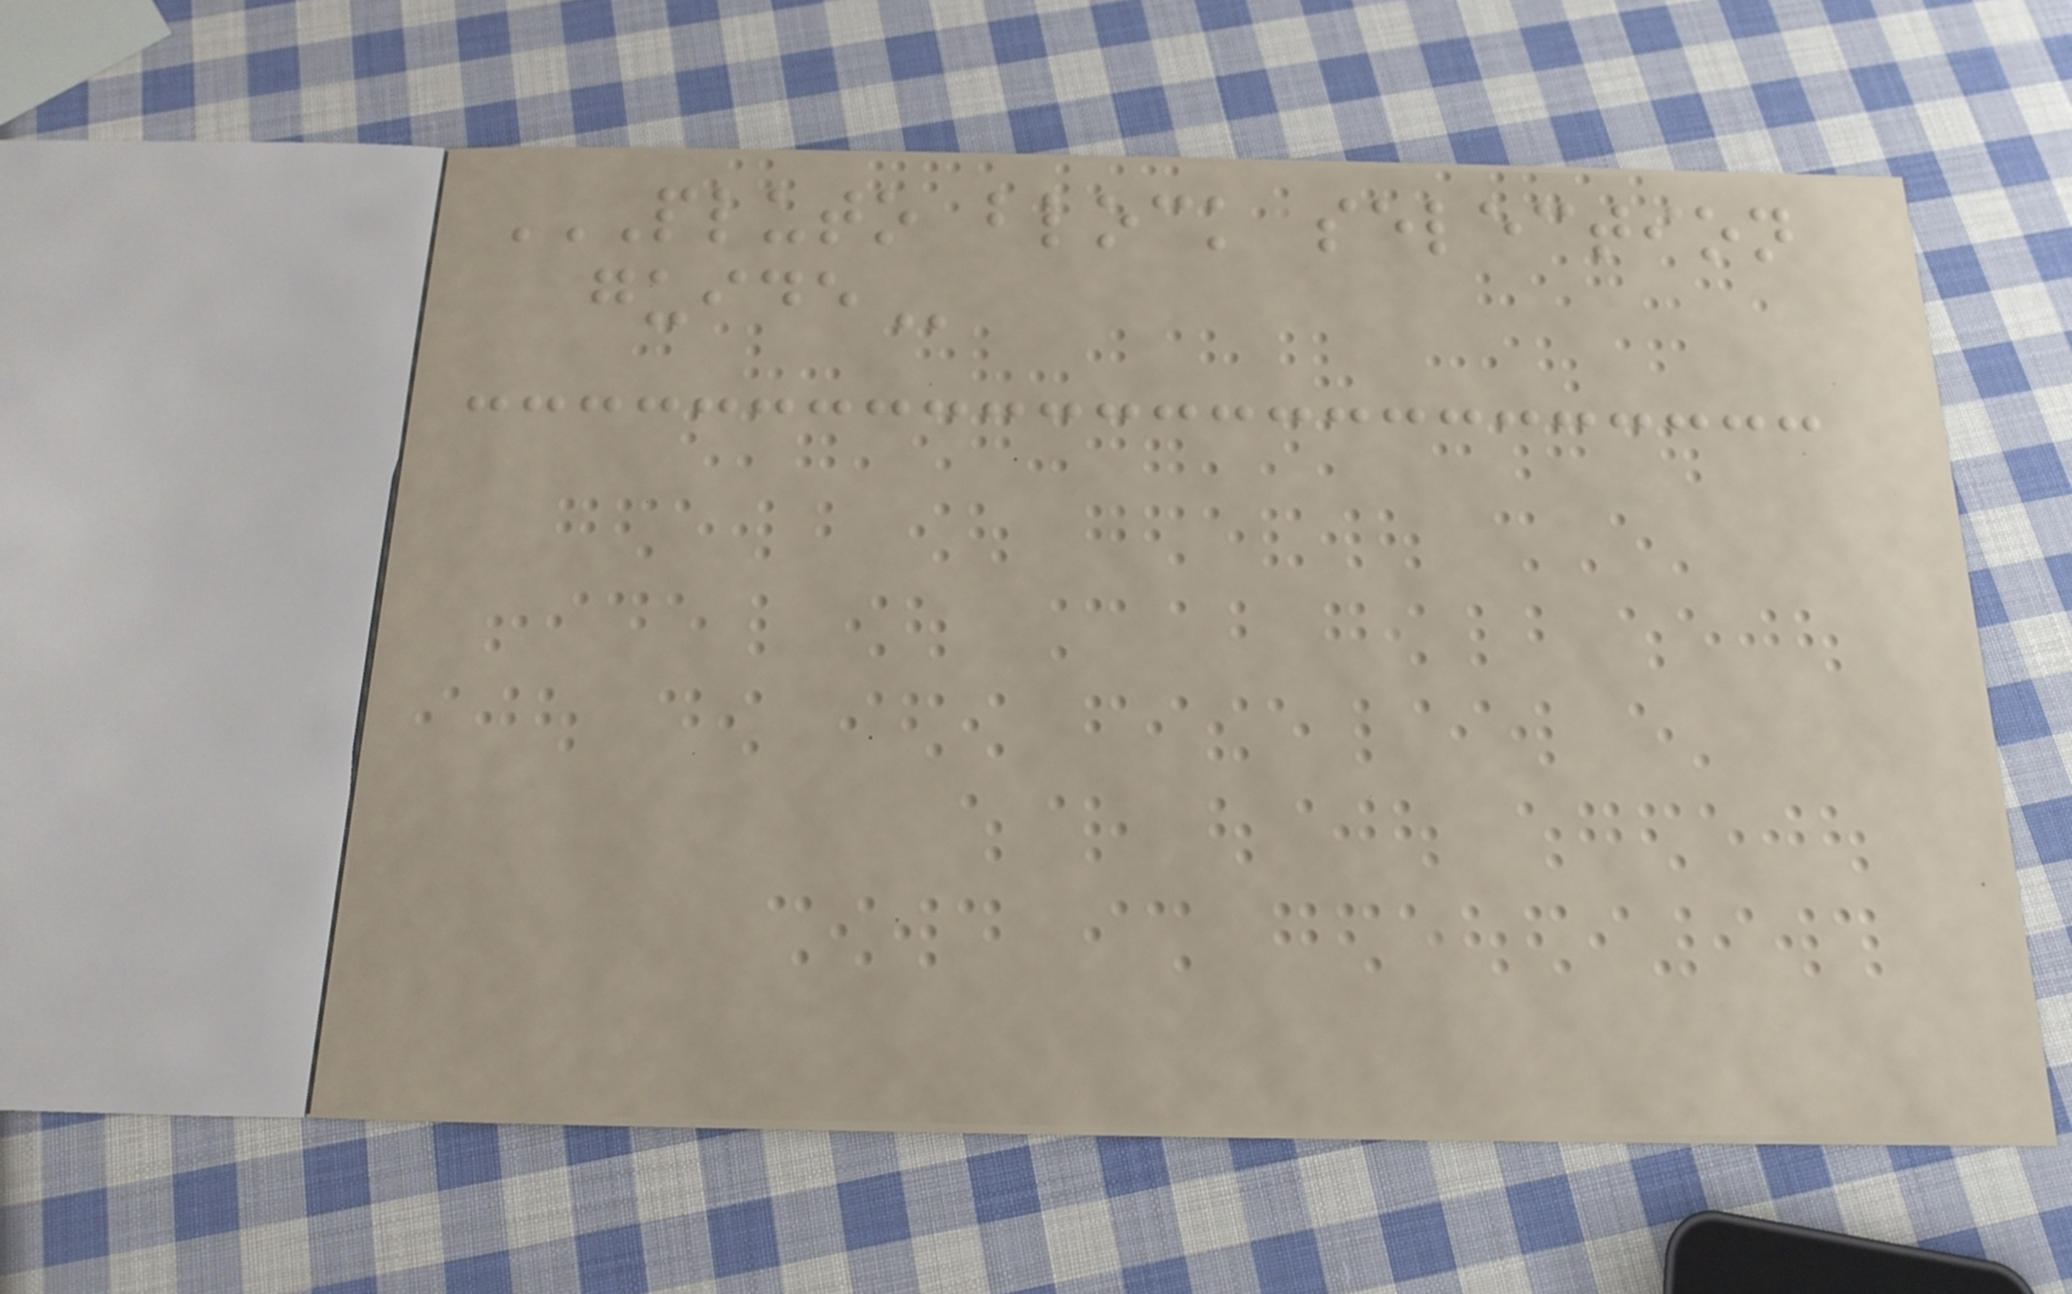PLUTO BLOCK SELECTION
GUIDE
